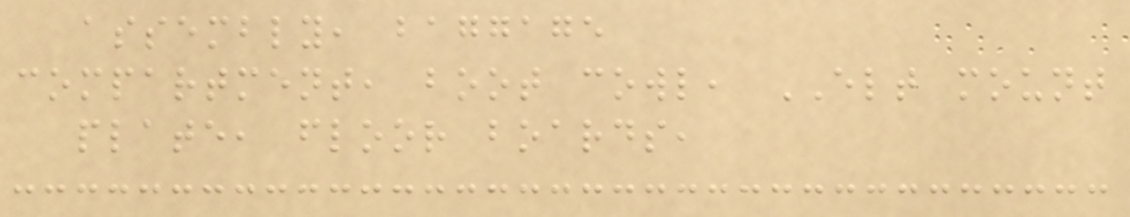assembly, baggage
compartment, boot cowl, ELT mount
plate, floor boards,
